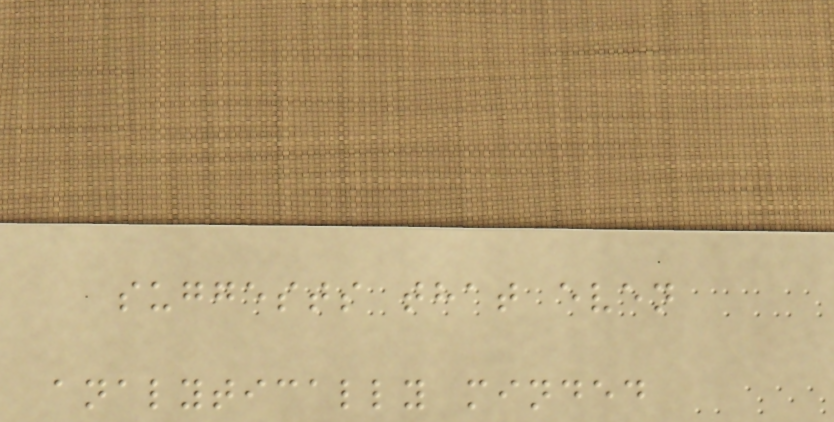suggests that even
analytically minded
